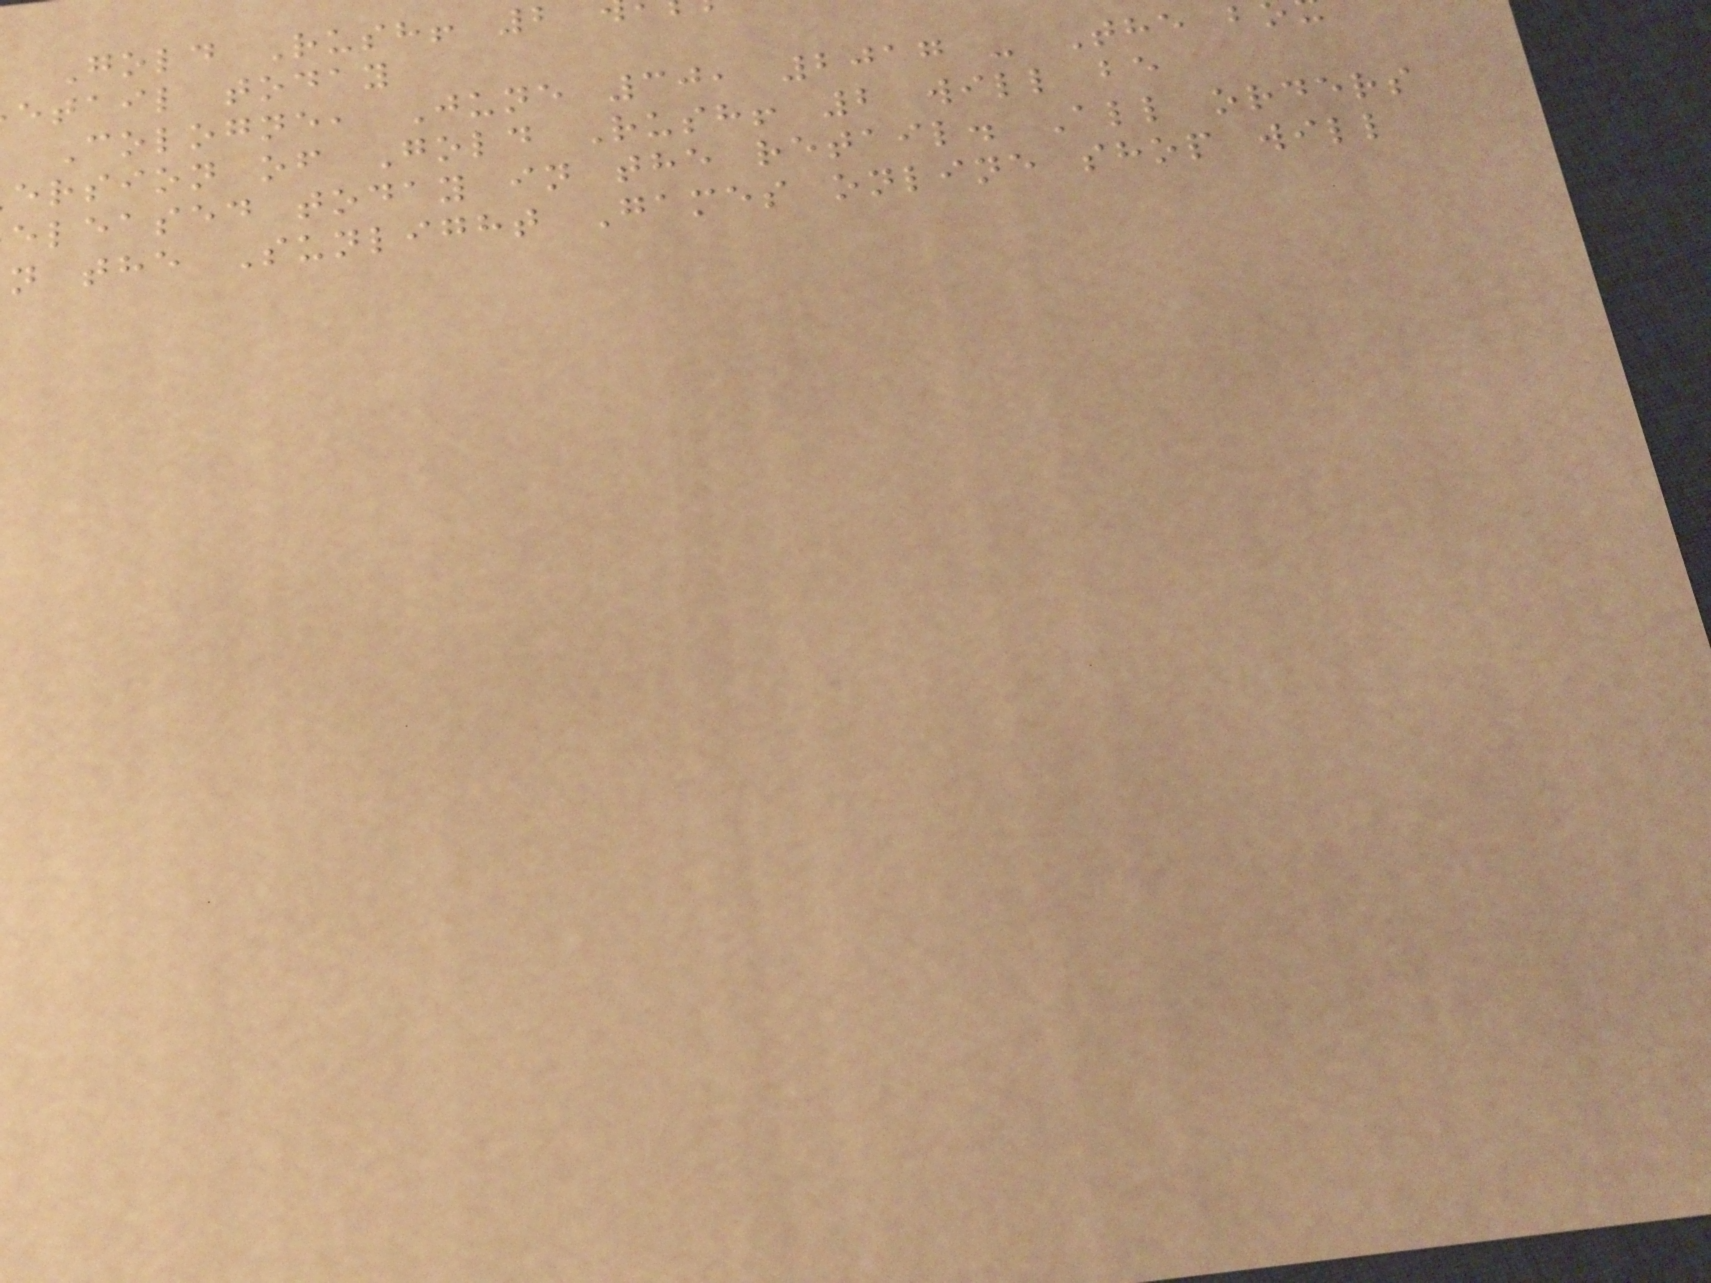Gold Rush! 2
etail today
Cologne, June 30, 2017 - The b
ersion of Gold Rush! 2 will be
eleased today in the retail. All orders
n the Sunlight Games online shop will
